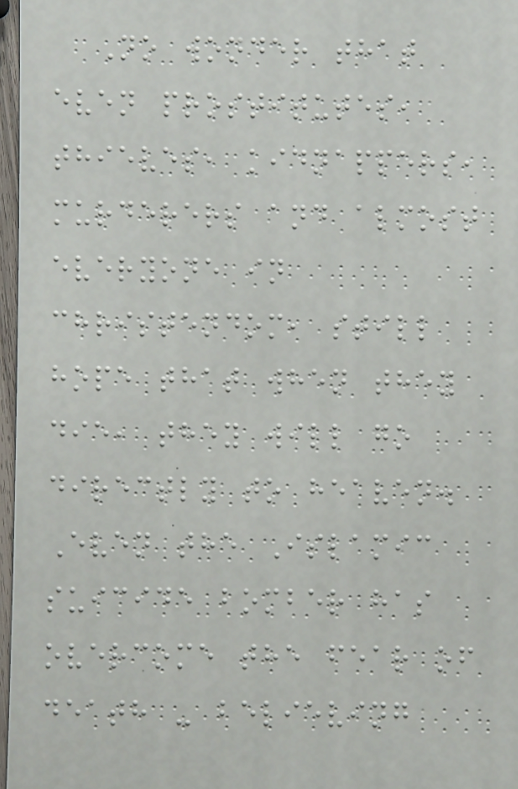No wonder that
even prostitutes,
thieves, kidnappers,
murderers and almost
everyone in
christendom, still
hope that when they
die, they will go
directly to heaven.
Even the Islamic
suicide bomber has
overcome the fear of
death - believing
